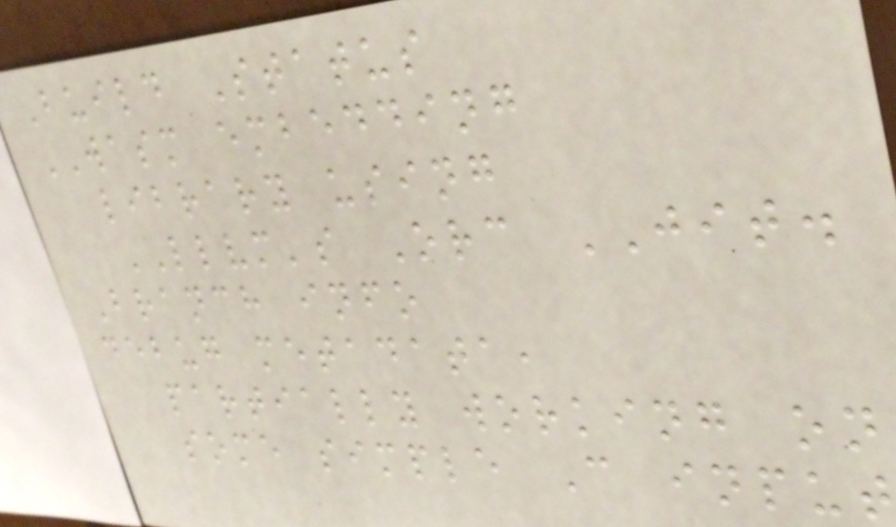Build Status
WASM embedding
library using
LLVM's Orc JIT.
Branch info
debug metadata,
partially working on
some simple C input
